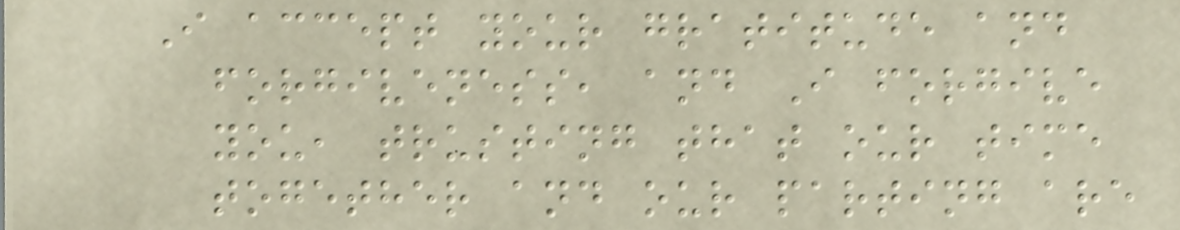I accept your gratitude and
forgiveness, and I forgive
you, trusting that our time
together and our parting are
